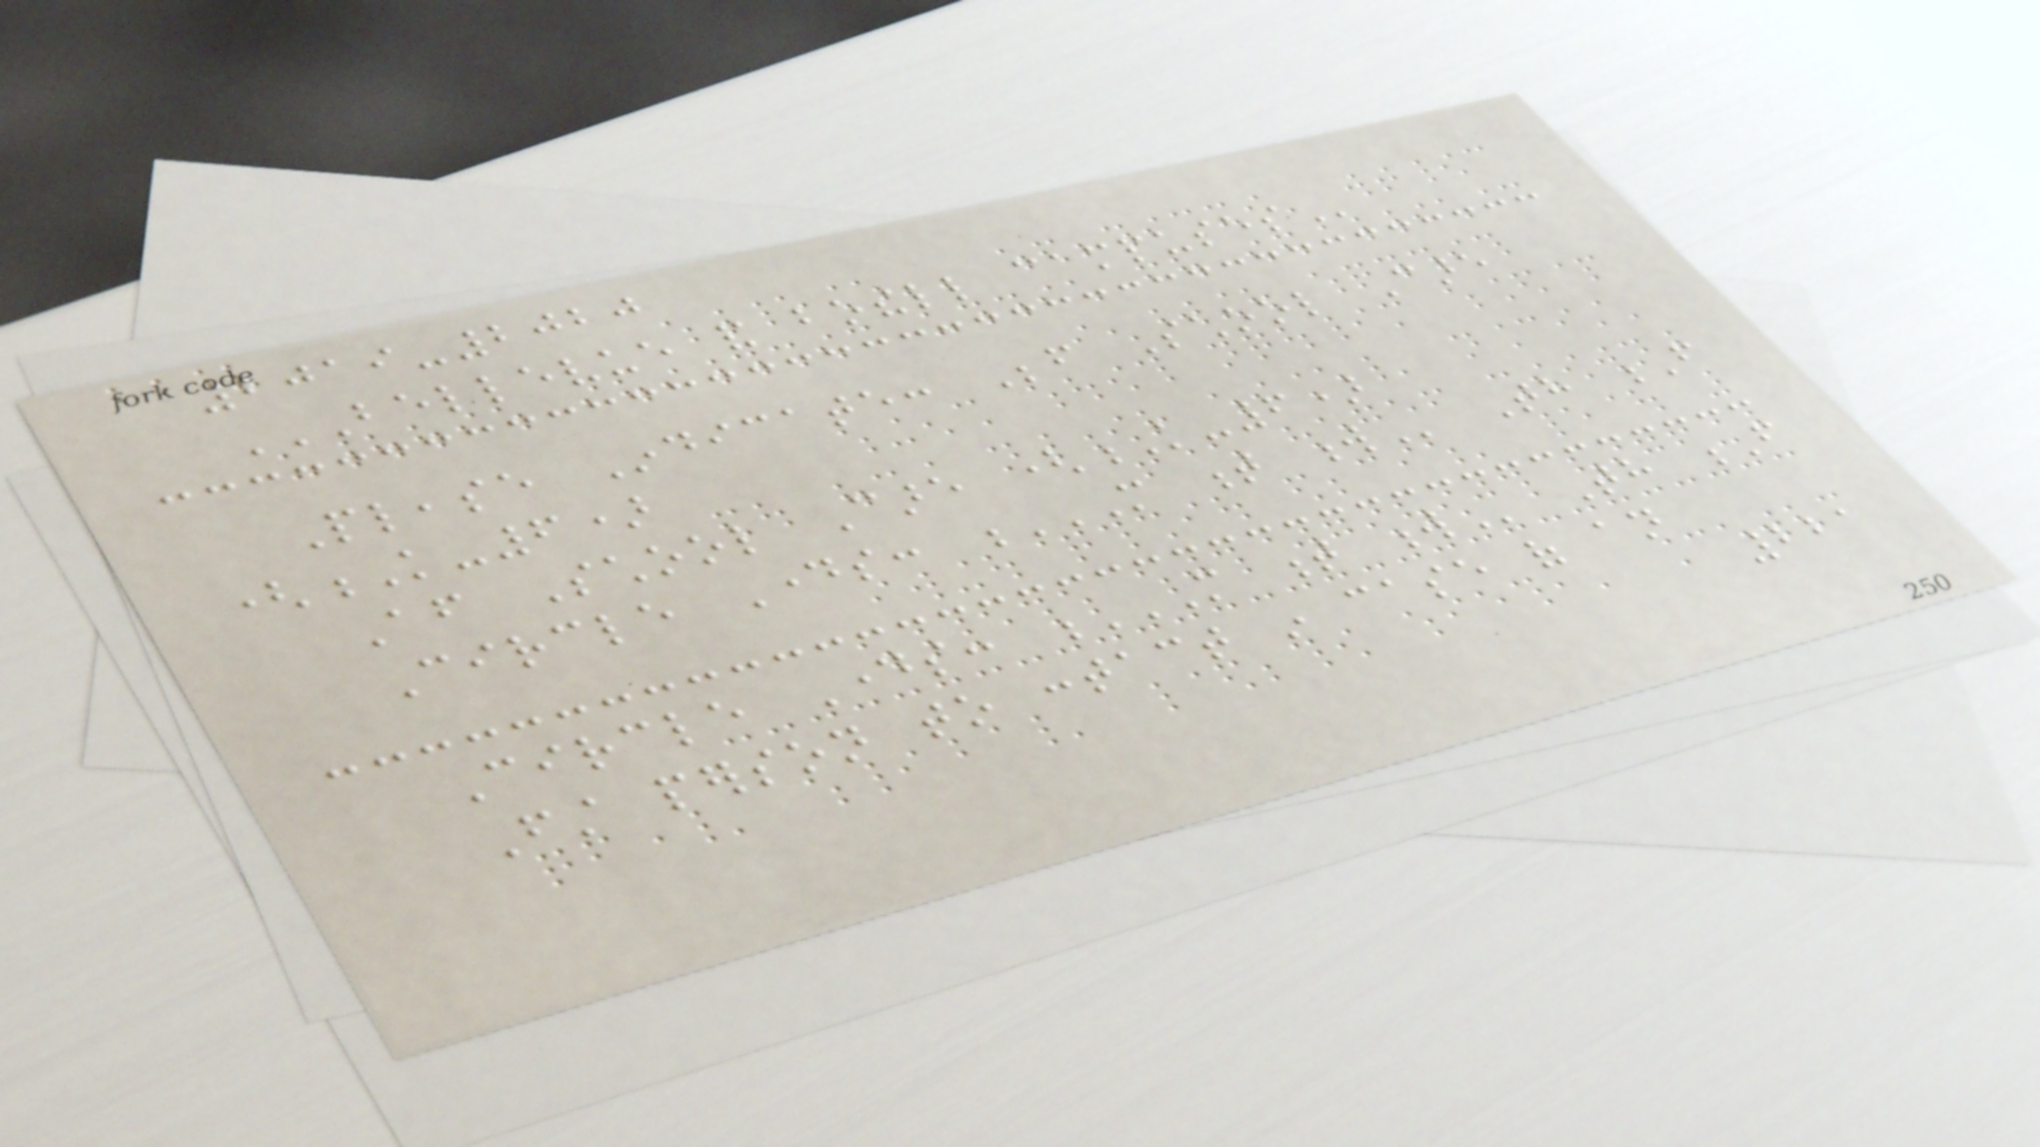2019-2020
BELLEVUE AND BOTHELL CAMPUSES
Please Indicate: Before School Care
(K-6)
After School Care (K-6)
Circle Days: M T W Th F
Circle Days: M T W Th F
First person to contact in case of an
221
